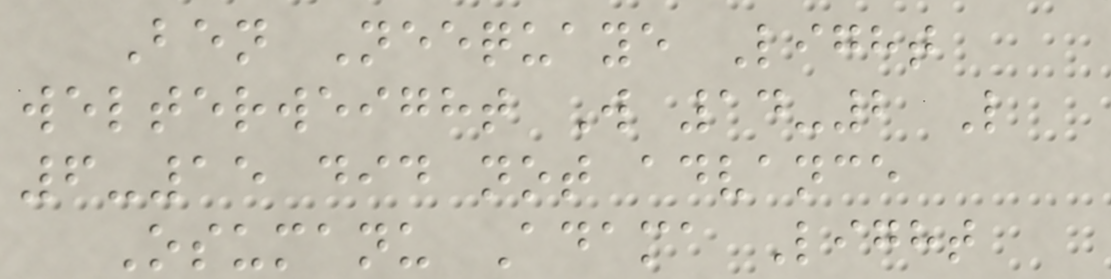Ben Neequaye Light
welterweight W 14-2 L
6-15 did not advance
Osumanu Adama Light
